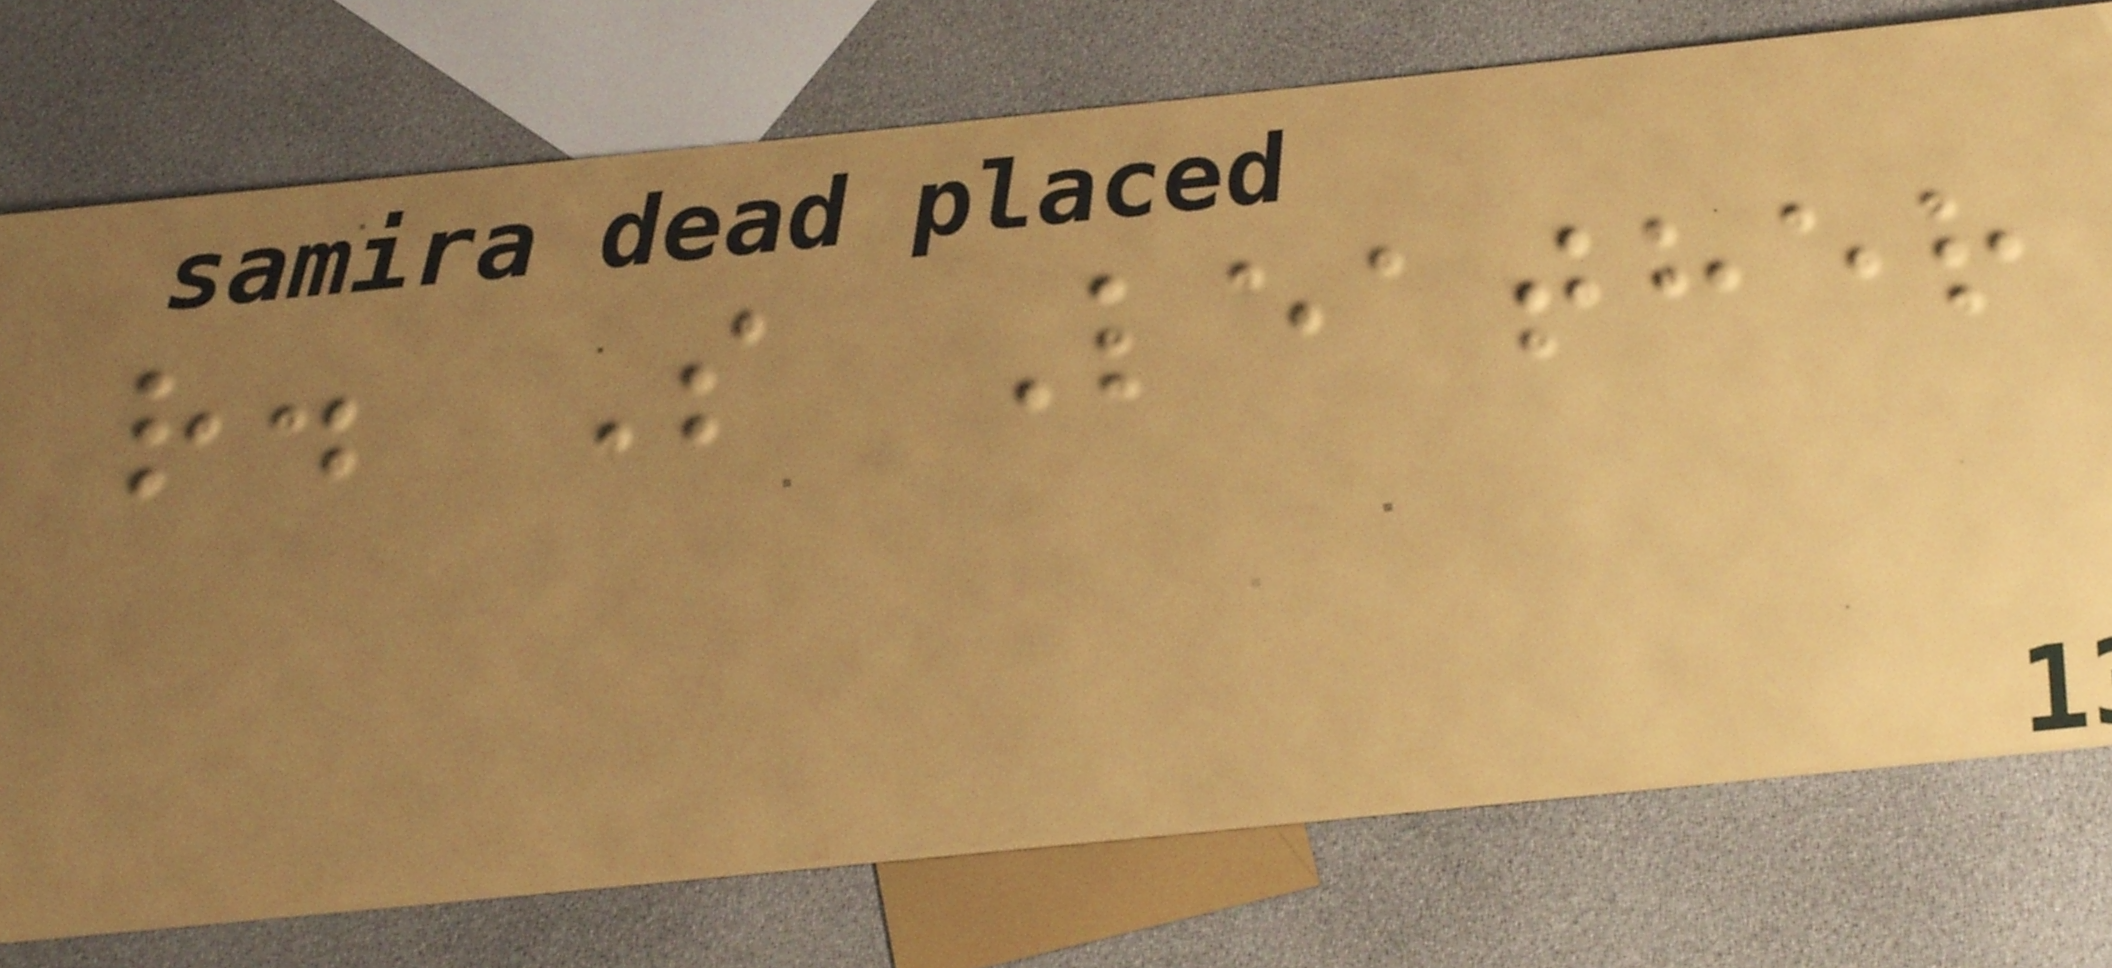r. S Leather
